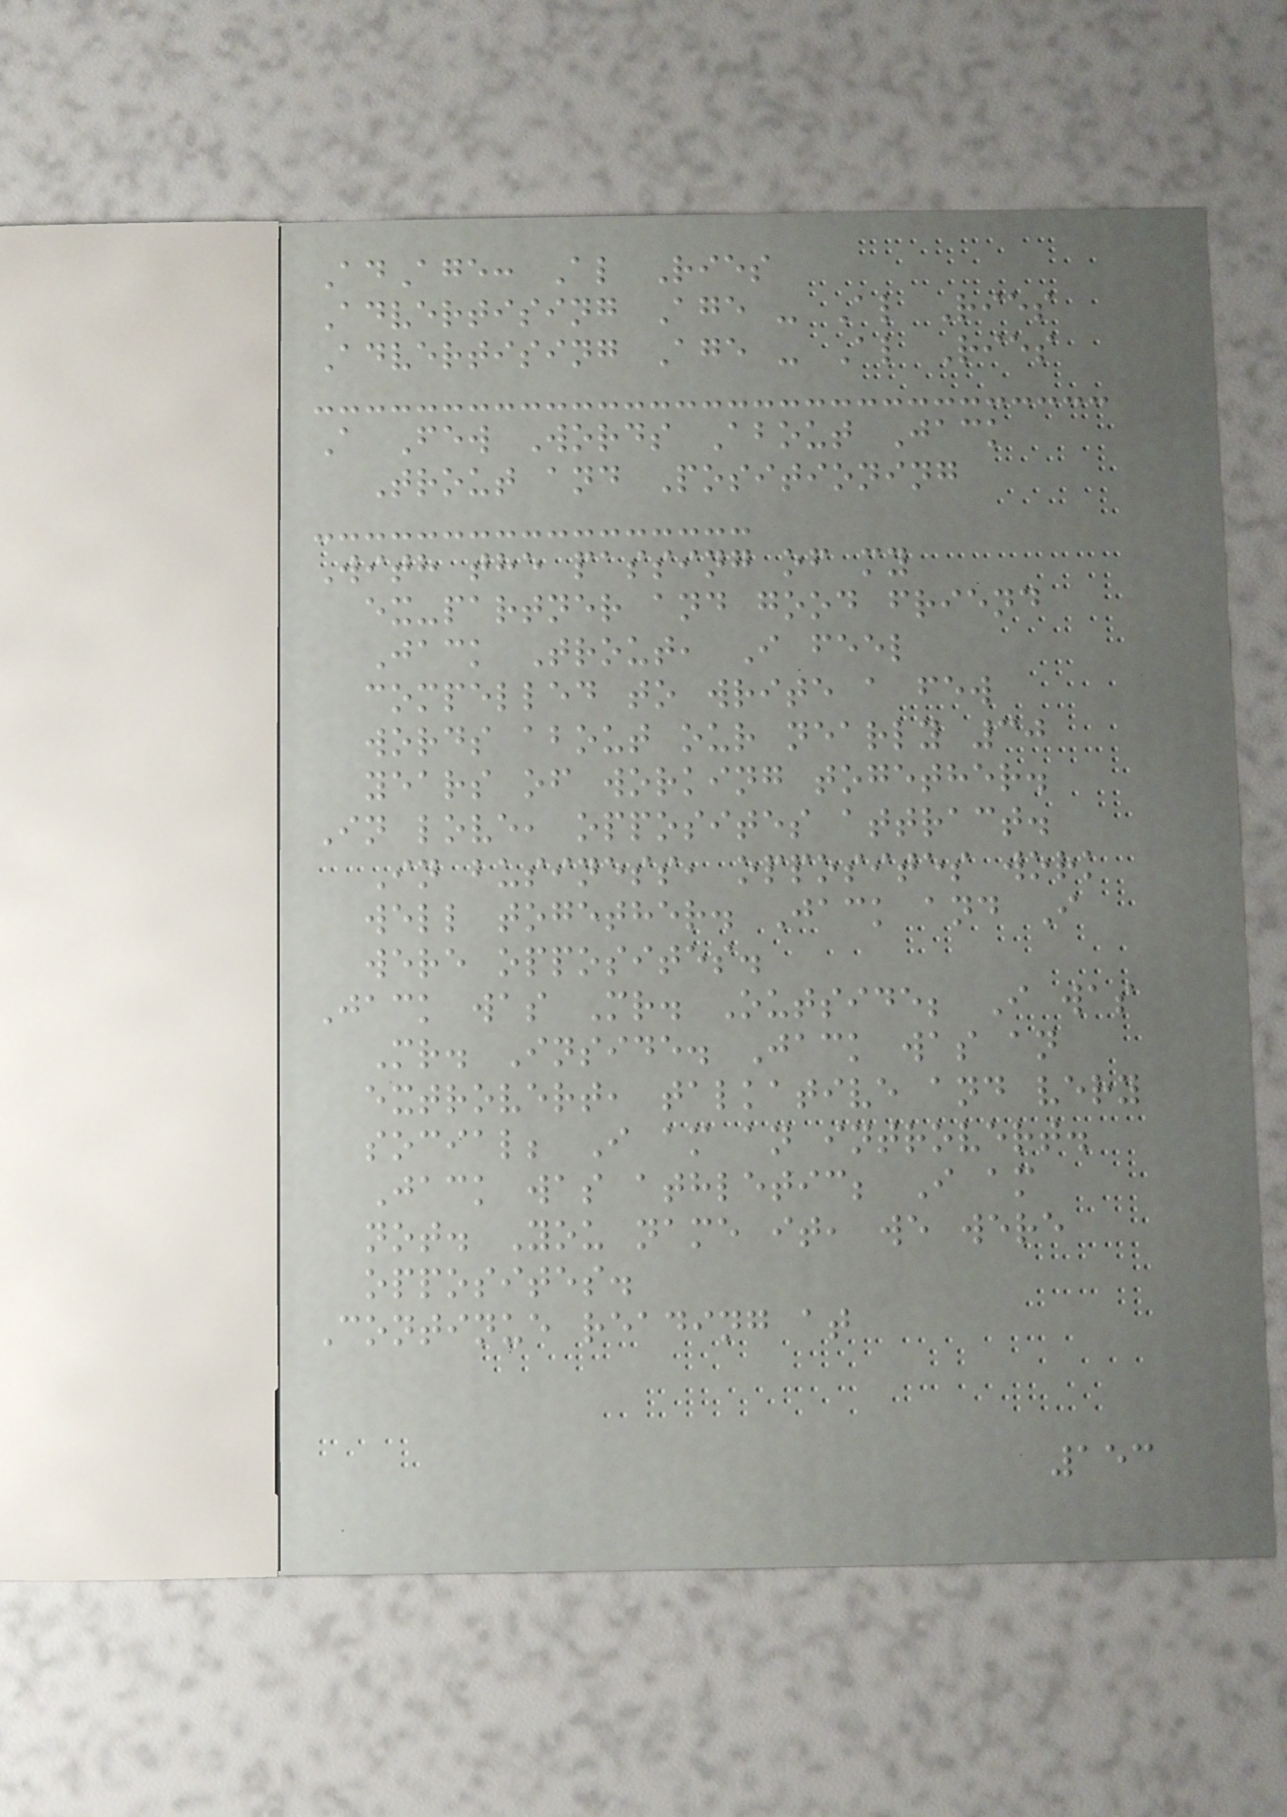AdAge: Al Ries
Advertising Age - Al Ries
Advertising Age - Al Ries
A Few Words About Jack
Trout and Positioning
With the passing of my
ex-partner and good friend
Jack Trout, I feel
compelled to write a few
words about our nearly 30
years of working together.
In love, opposites attract.
In business, opposites work
well together. Jack and I
were opposites.
Jack was Mr. Outside; I was
Mr. Inside. Jack was an
extrovert, talkative and very
social; I am an introvert.
Jack was athletic; I am
not. You name it, we were
opposites.
Continue reading at
153
